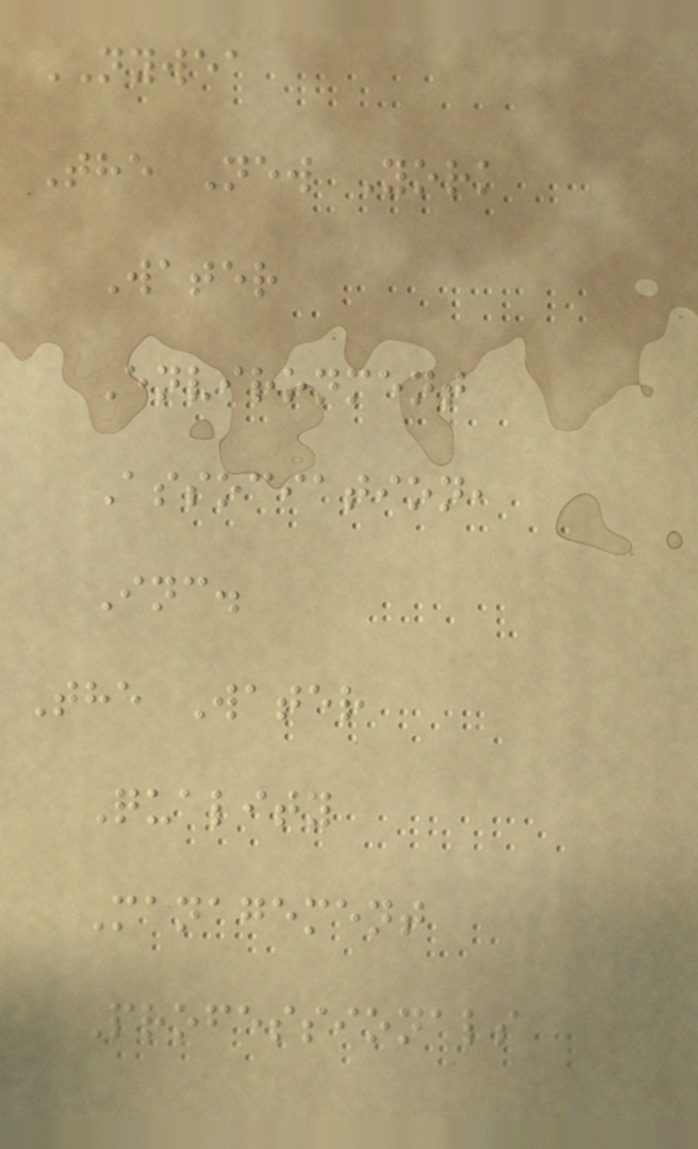NYWEA
The New York
Water
Environment
Association,
Inc.
The Water
Quality
Management
Professionals
